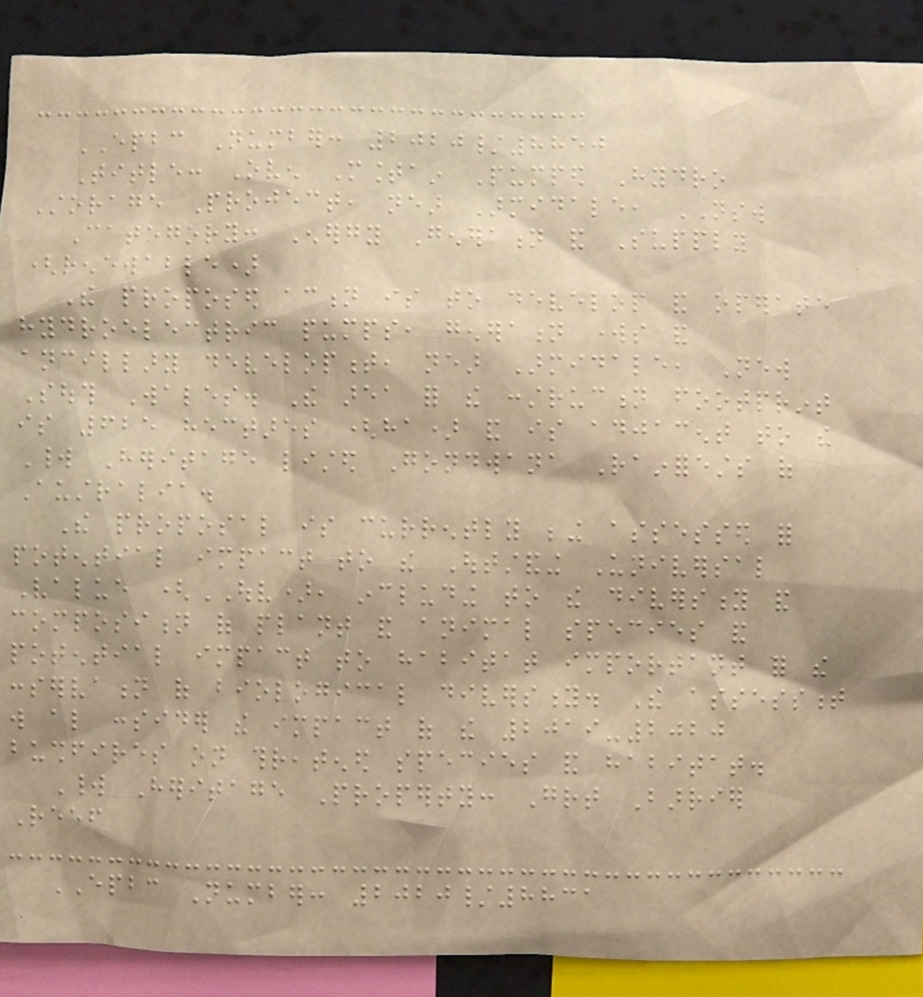EPBC Number: 2020/8850
Title: Oven Mountain Pumped Hydro
Storage Project, near Armidale, NSW
Category: Energy Generation and Supply
(renewable)
The proposed action is to develop and operate
hydroelectric pumps, generation works and
ancillary development, near Armidale, New
South Wales. The area for the construction footprint
is 625 hectares (ha) and is adjacent to the
World Heritage listed Gondwana Rainforests of
Australia.
The proposal is currently being assessed for
potential impact to the Outstanding Universal
Value (OUV), including to the diversity and
composition of plant and animal species and
potential impact to habitat important for the
conservation of biological diversity. The assessment
will also consider the impact of the 2019-2020
bushfires on threatened species and habitat.
World Heritage Property: Great Barrier
Reef
EPBC Number: 2020/8831
